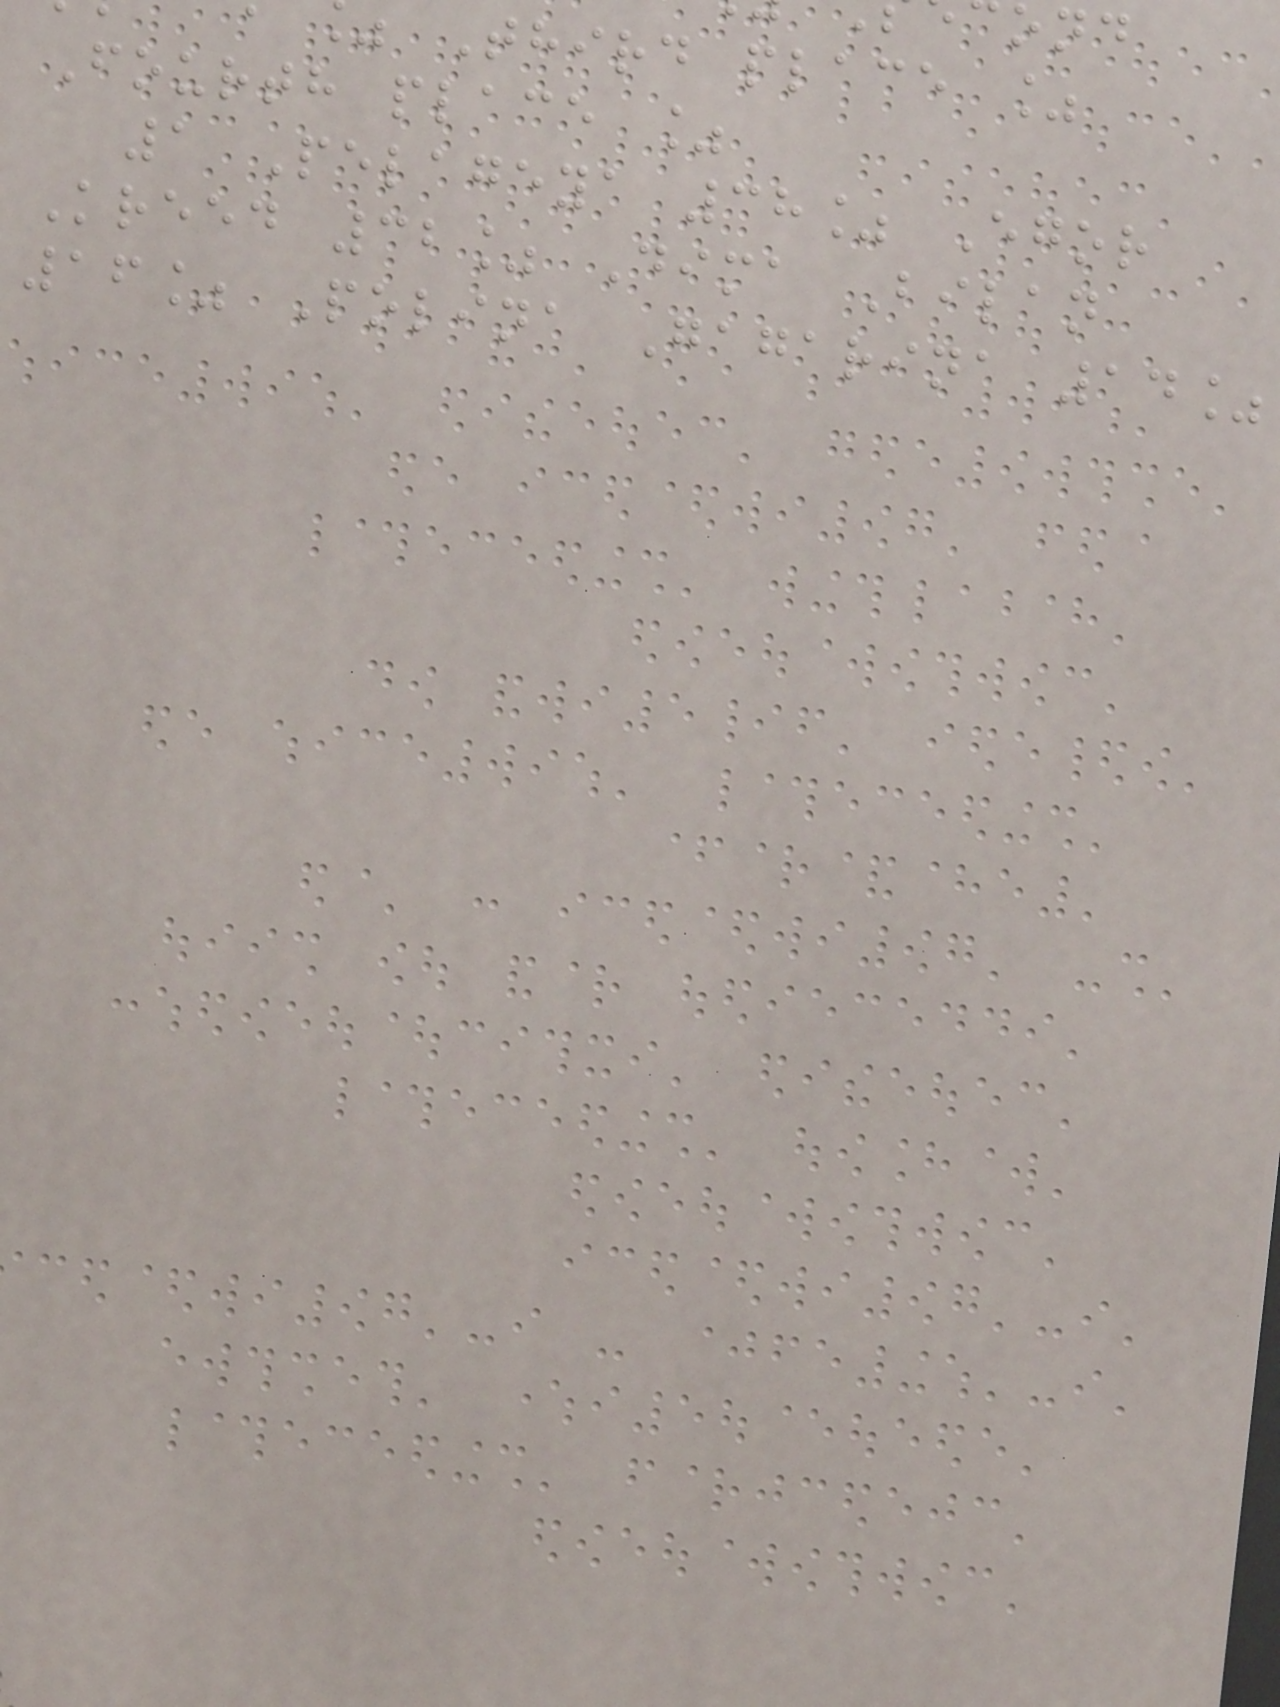Third place %
Fourth place %
1 Pelageya 38% Egor
Kreed 32% Dima Bilan
16% Polina Gagarina 14%
